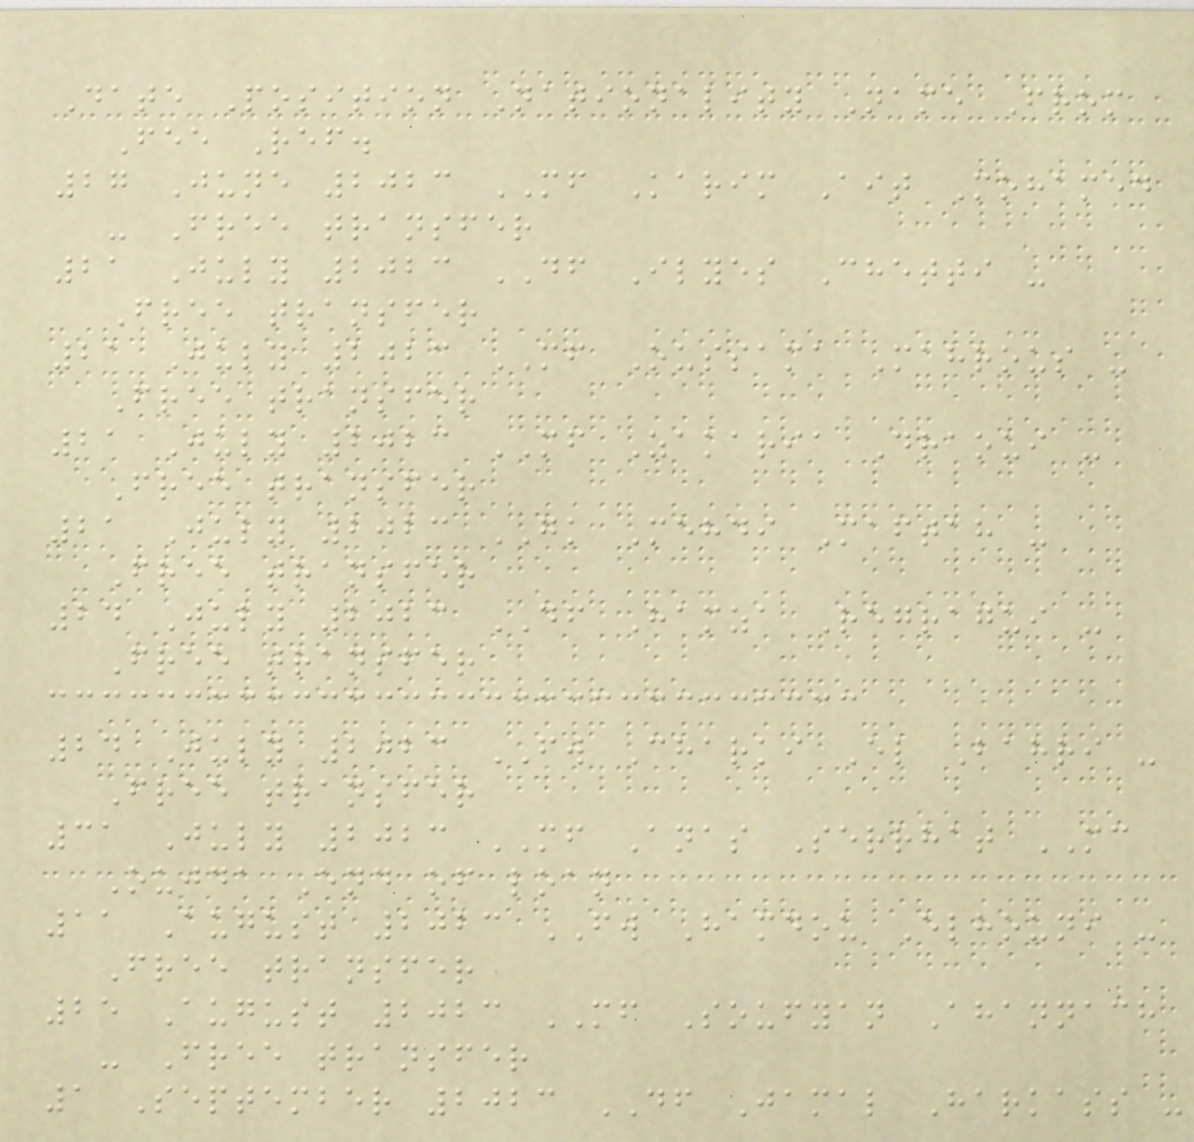Date Position Nationality Name From
Fee Ref.
27 June 2023 MF Karim Ait Mohamed
- Free transfer
21 July 2023 DF Ilyes Chetti -
Free transfer
21 July 2023 MF Oussama Mahrous -
Free transfer
21 July 2023 MF Zakaria Draoui -
Free transfer
21 July 2023 GK Mehdi Maftah -
Free transfer
24 July 2023 DF Hamza Regragui -
Free transfer
24 July 2023 FW Charki El Bahri -
Free transfer
31 July 2023 MF Anas Serrhat MC
Oujda End of loan
11 August 2023 FW Hamdou Elhouni -
Free transfer
25 August 2023 MF Soufyan Ahannach
- Free transfer
1 September 2023 DF Jamal Harkass -
